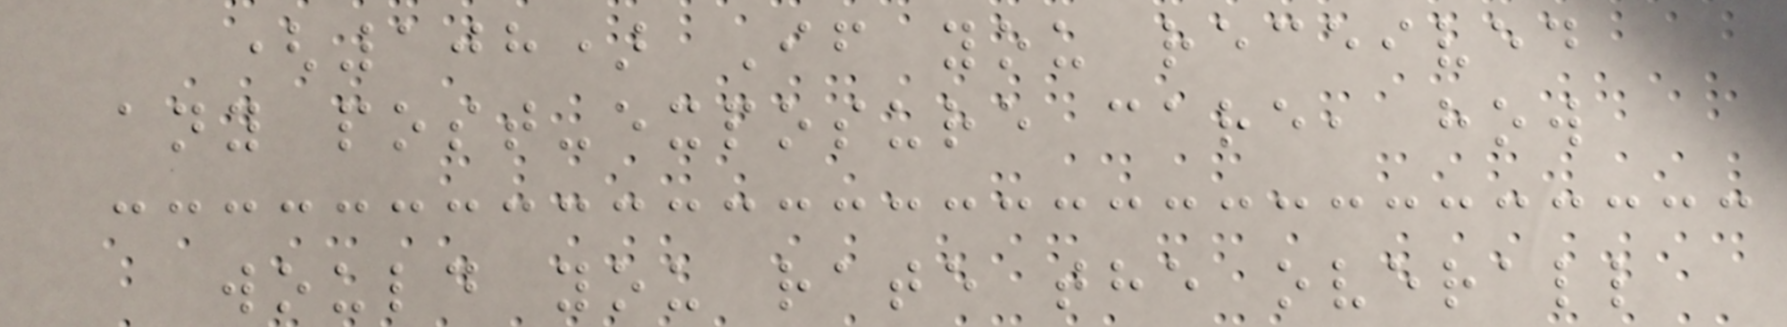(108) If you received
any post-exposure care, how
would you rate the overall
